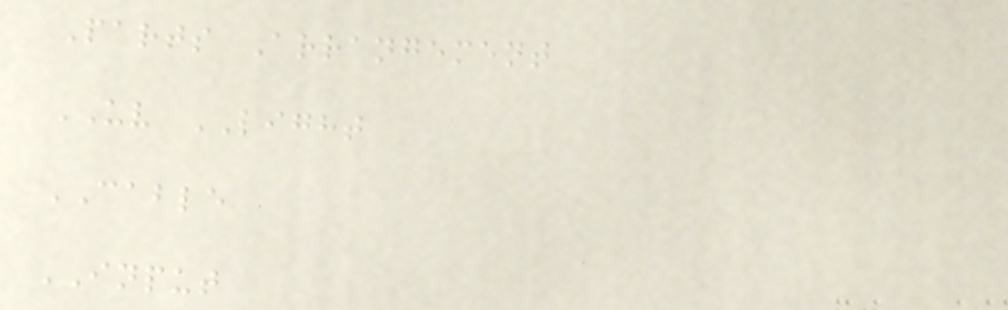Parts Arrangement
UV LIGHT
CABLE
INPUT
